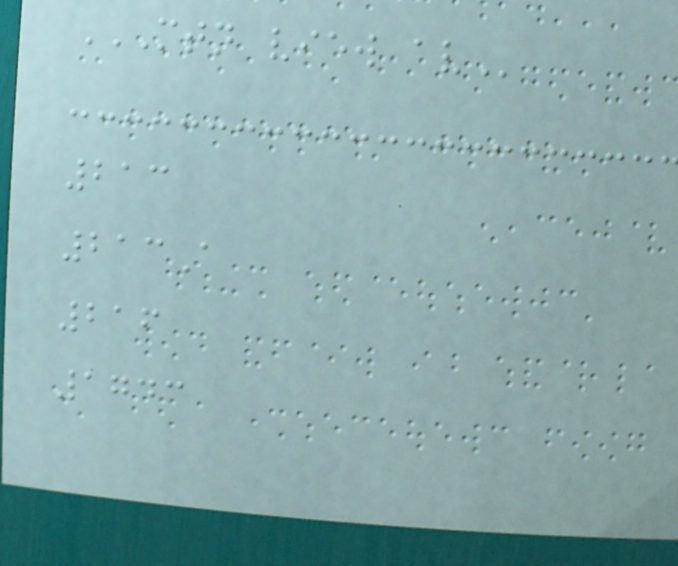MTN VIEW AV
213
213A
216
1743
